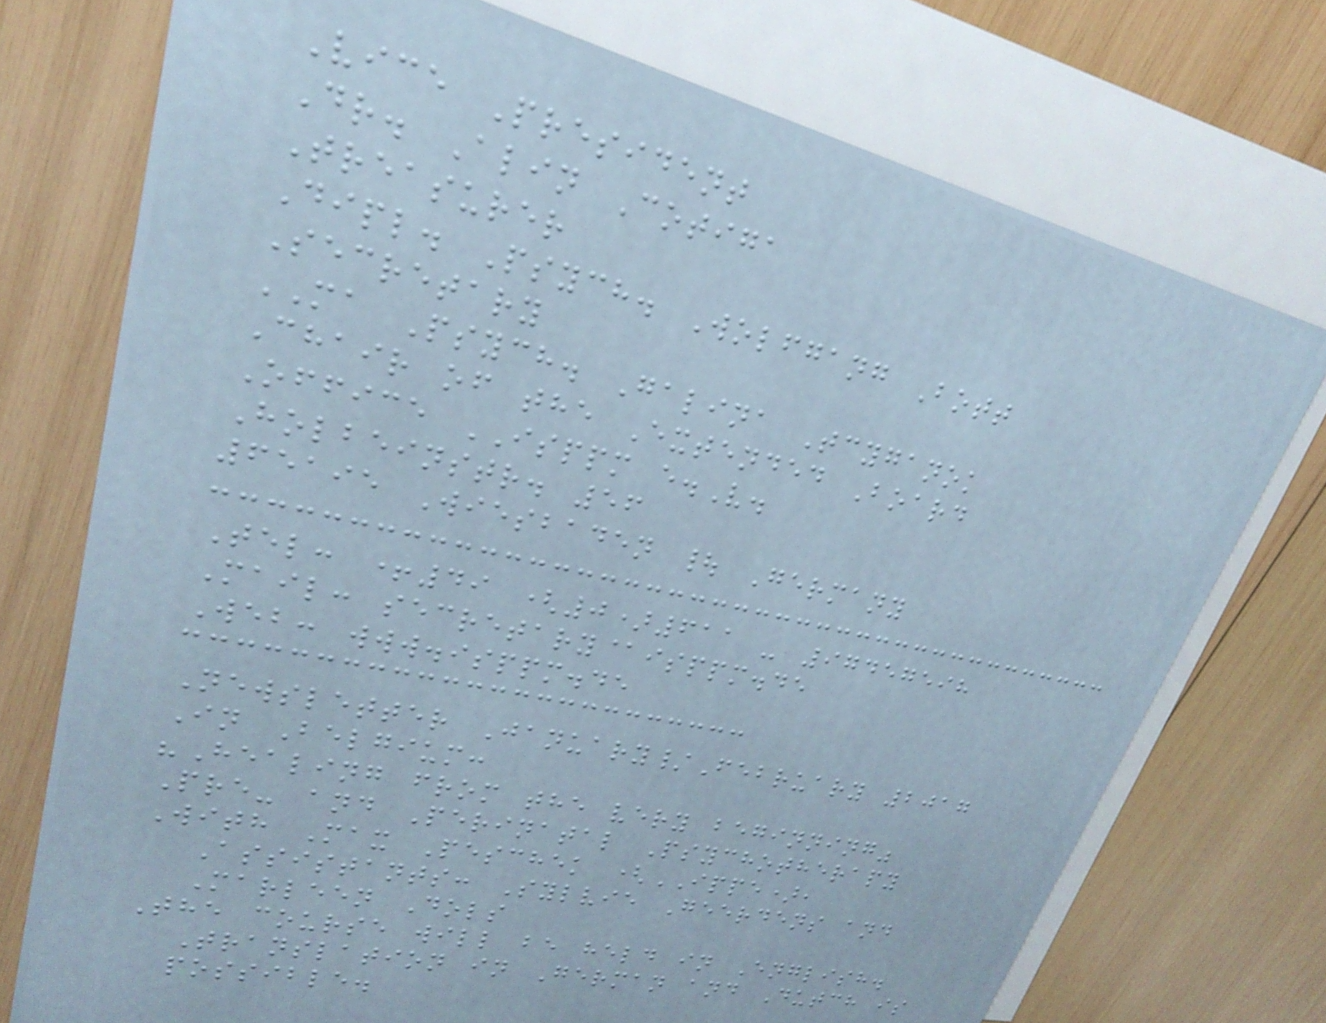Vice President
Dr. Alin Cotiga
Treasurer
Dipl. Psych. Wolfgang Bott
Secretary
MA Psych. Galina Tcyganok
Chair of the Extended Board
Office ISPPM e.V.
Holbeinstr. 56
65195 Wiesbaden | Germany
Tel: +49 (0)611 - 97457598
Mail: secretary@isppm.de
Web: www.isppm.de
Newsletter January/February 2017
In Belgium:
"Healing from the very beginning"
Pre- and Perinatal Psychotherapy
With Max Peschek (IPPE),
Assistants: Sylvie Geerdens and
Marleen Dols
The course will be held in English.
Translation in German and Dutch is
possible.
